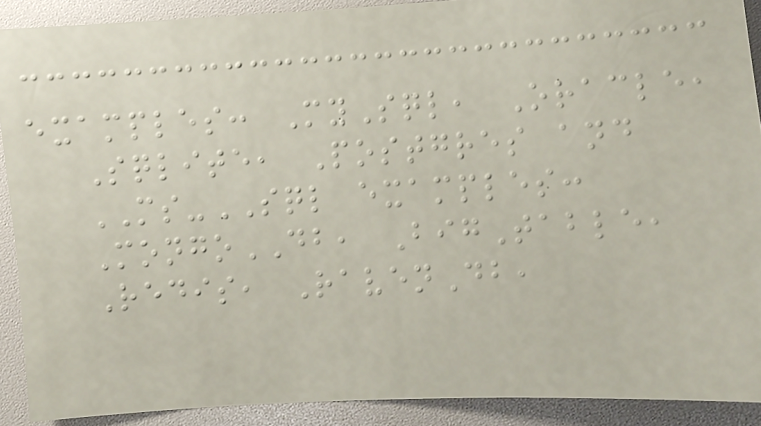examples: MySql, Oracle,
Sqlite, Postgres and
MS-SQL examples:
MongoDB, BigTable,
Redis, RavenDb,
